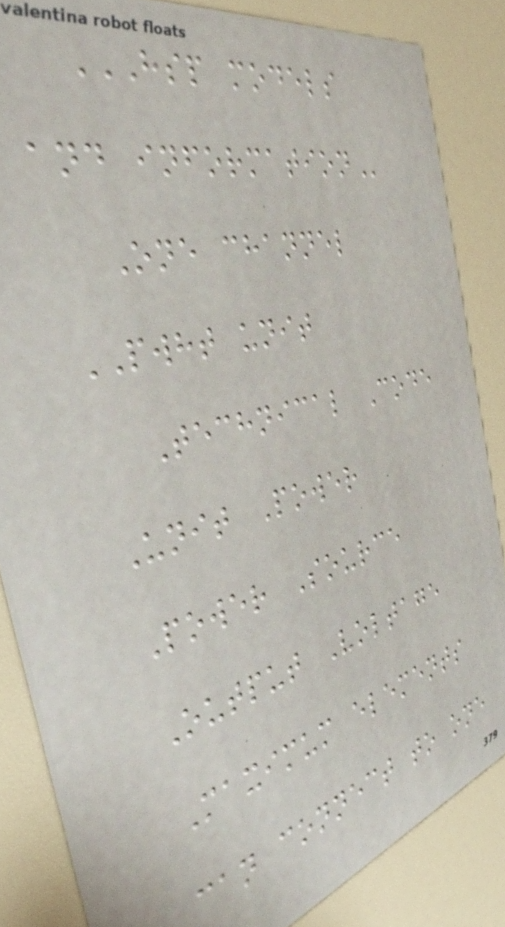HSP MODELS
AND INFORMATION
One channel
PWHT unit
Technical Code
Unit Power
Power Source
Output Voltage
Maximum elements
can connect to one
